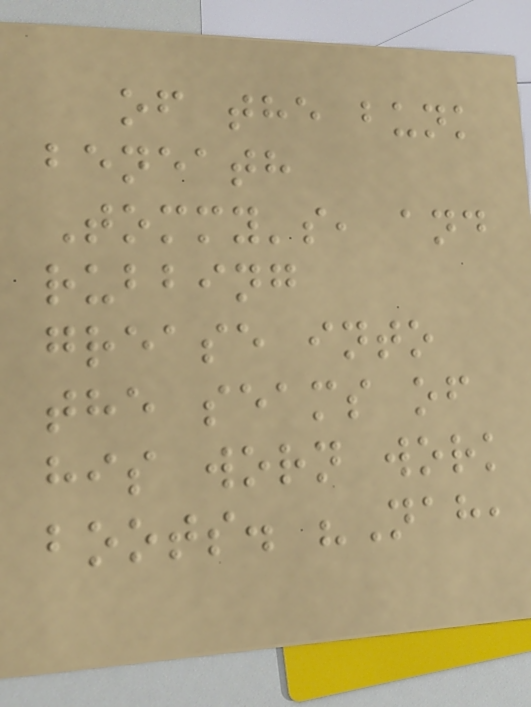of the bunk
beneath
Tommy's, and
rubbing
grease into
the seams of
his worn work
boots. "Nah,
